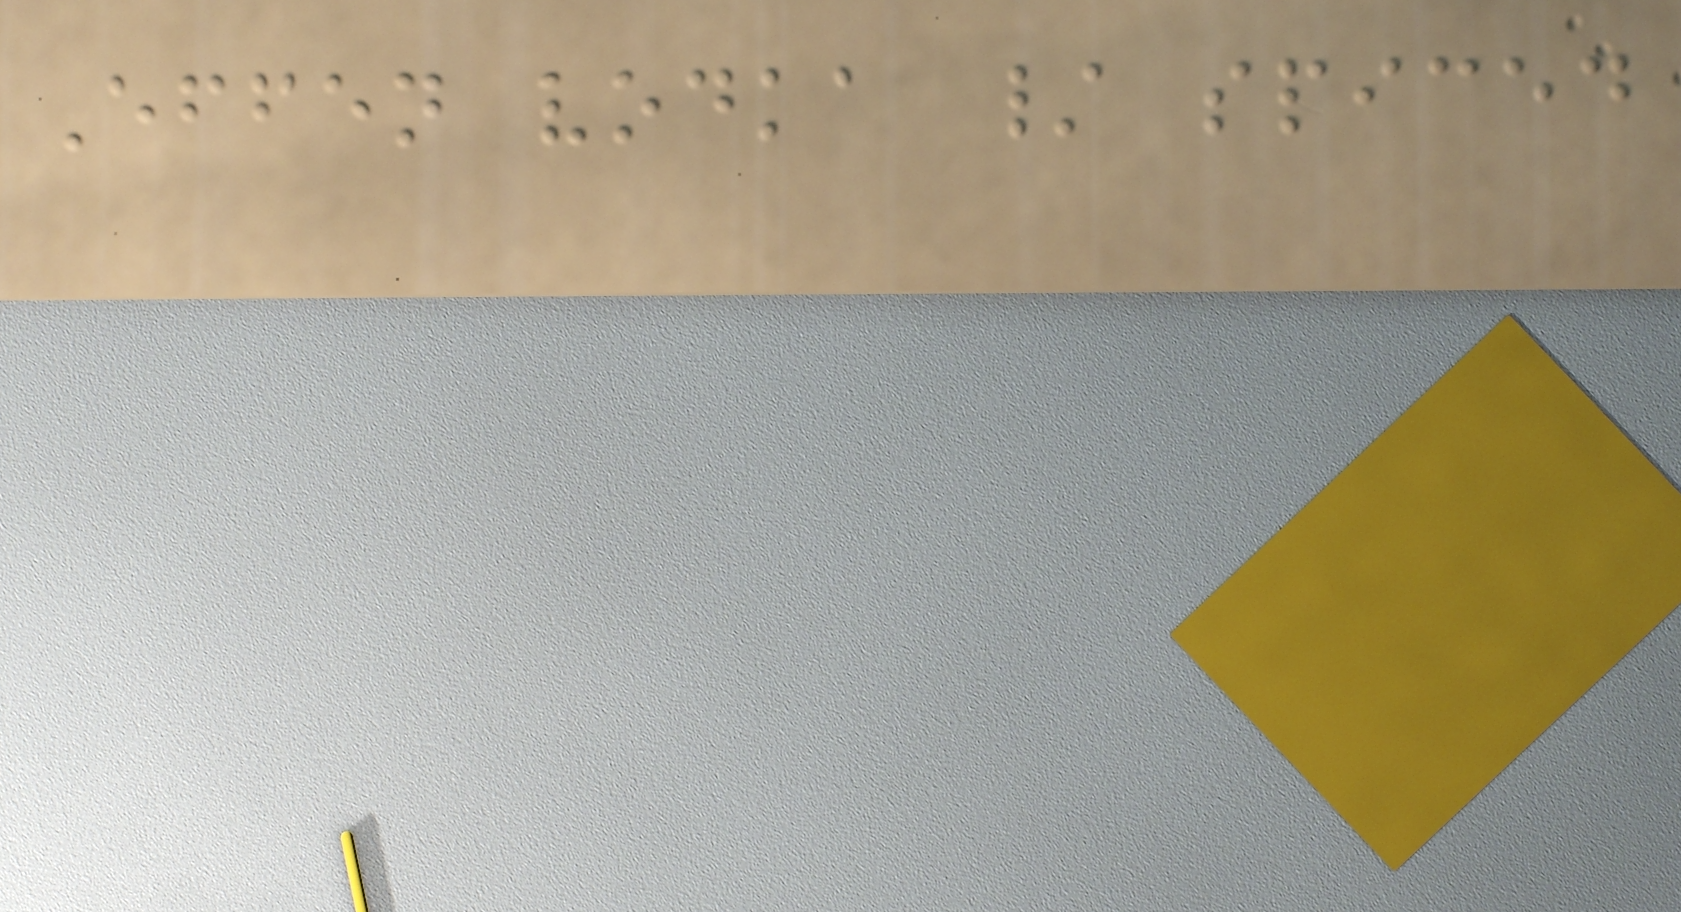Effen vodka / spiced
